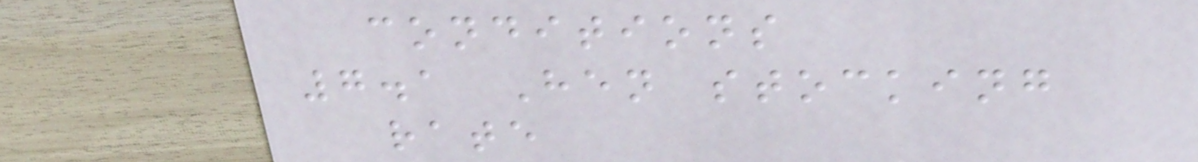conditions
7.1 Hen stocking
rate
